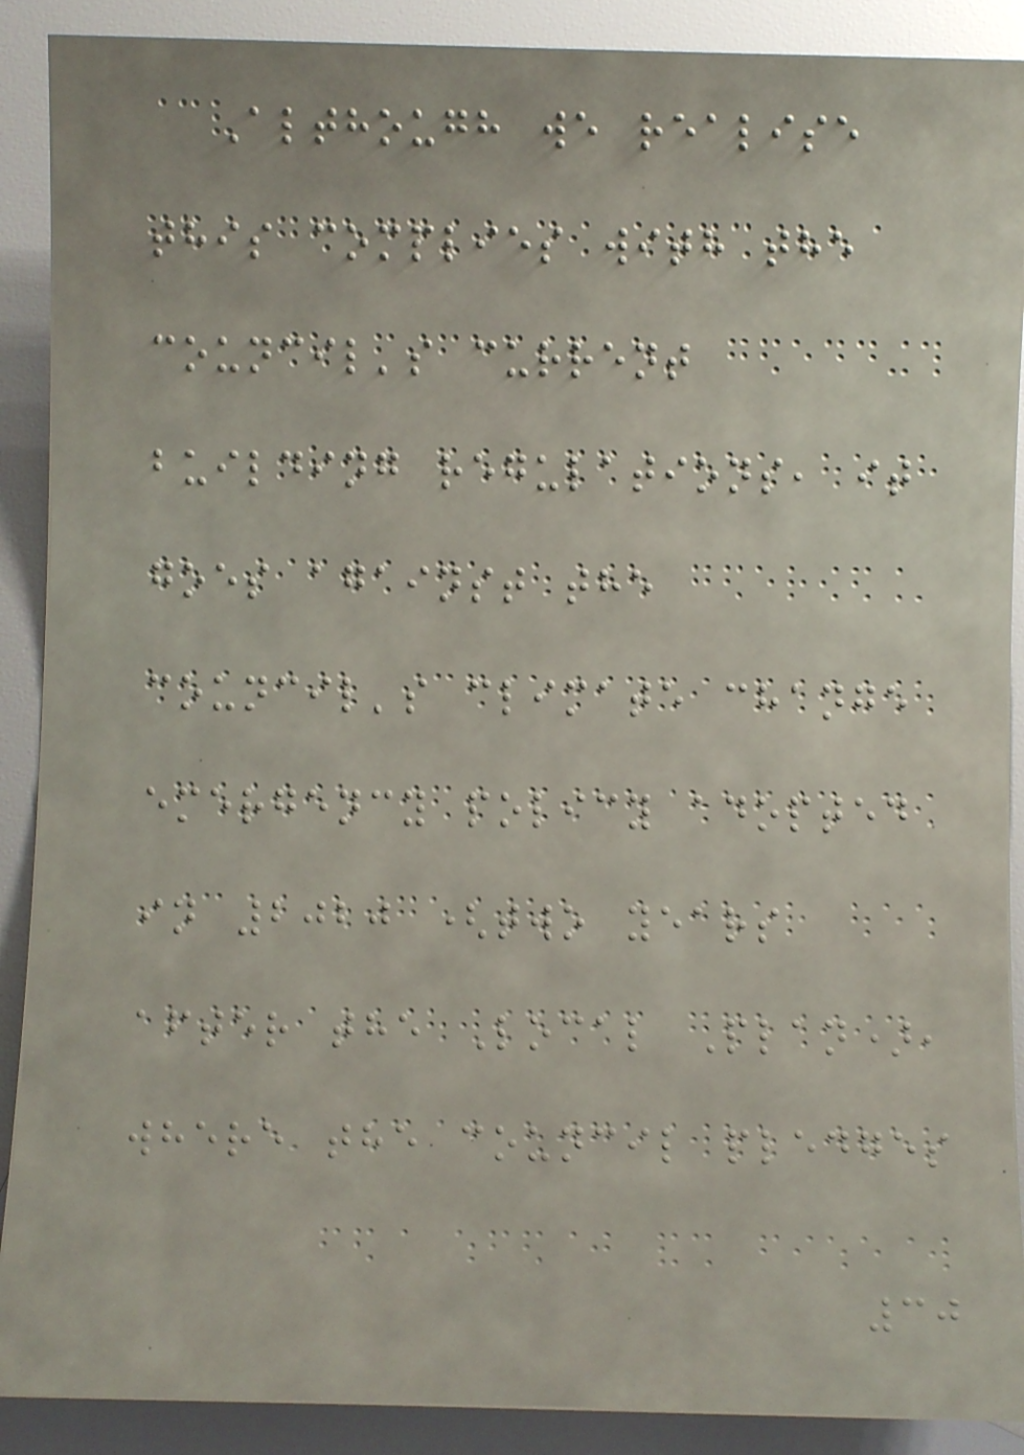Although we realise
this complies with the
council's current
building regulations, it
goes against the
council's climate change
emergency policy adopted
in 2020 (two years
after the Local Plan),
where the council pledges
30
